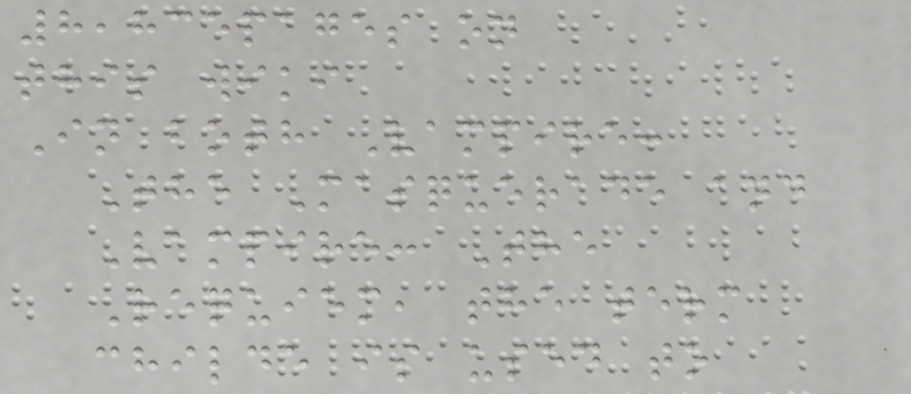8,835pages on
this wiki
In both Vampire:
The Masquerade and
Vampire: The
Requiem, the term
childe is used to
